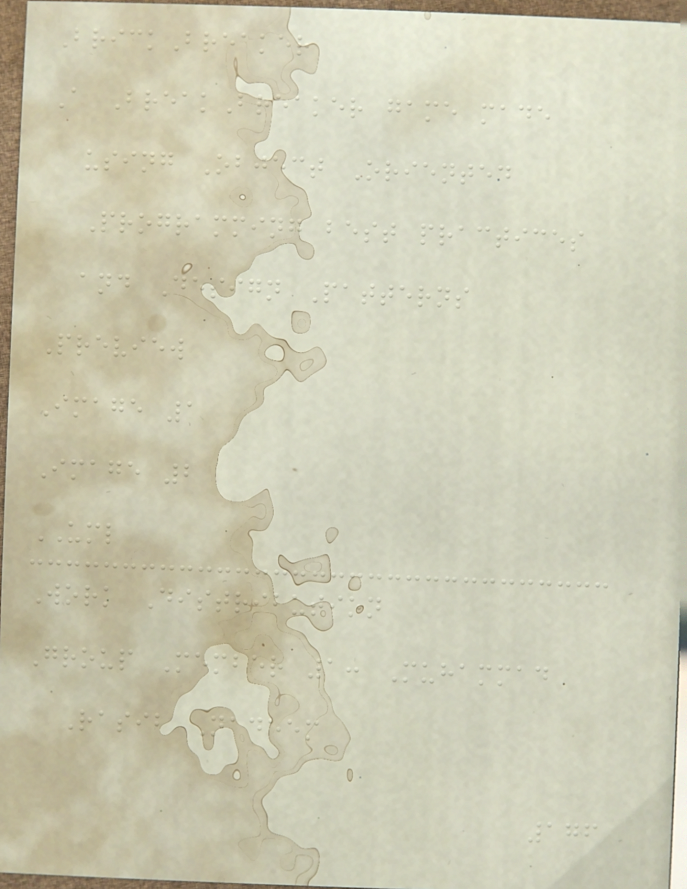BrickBreaker
A BreakBreaker game made
using Object Oriented
Programming best practices
and Design Patterns
Preview
Image 1
Image 2
UML
Work Distribution
Group Member 1: Muhammad
Rasib Nadeem
176
